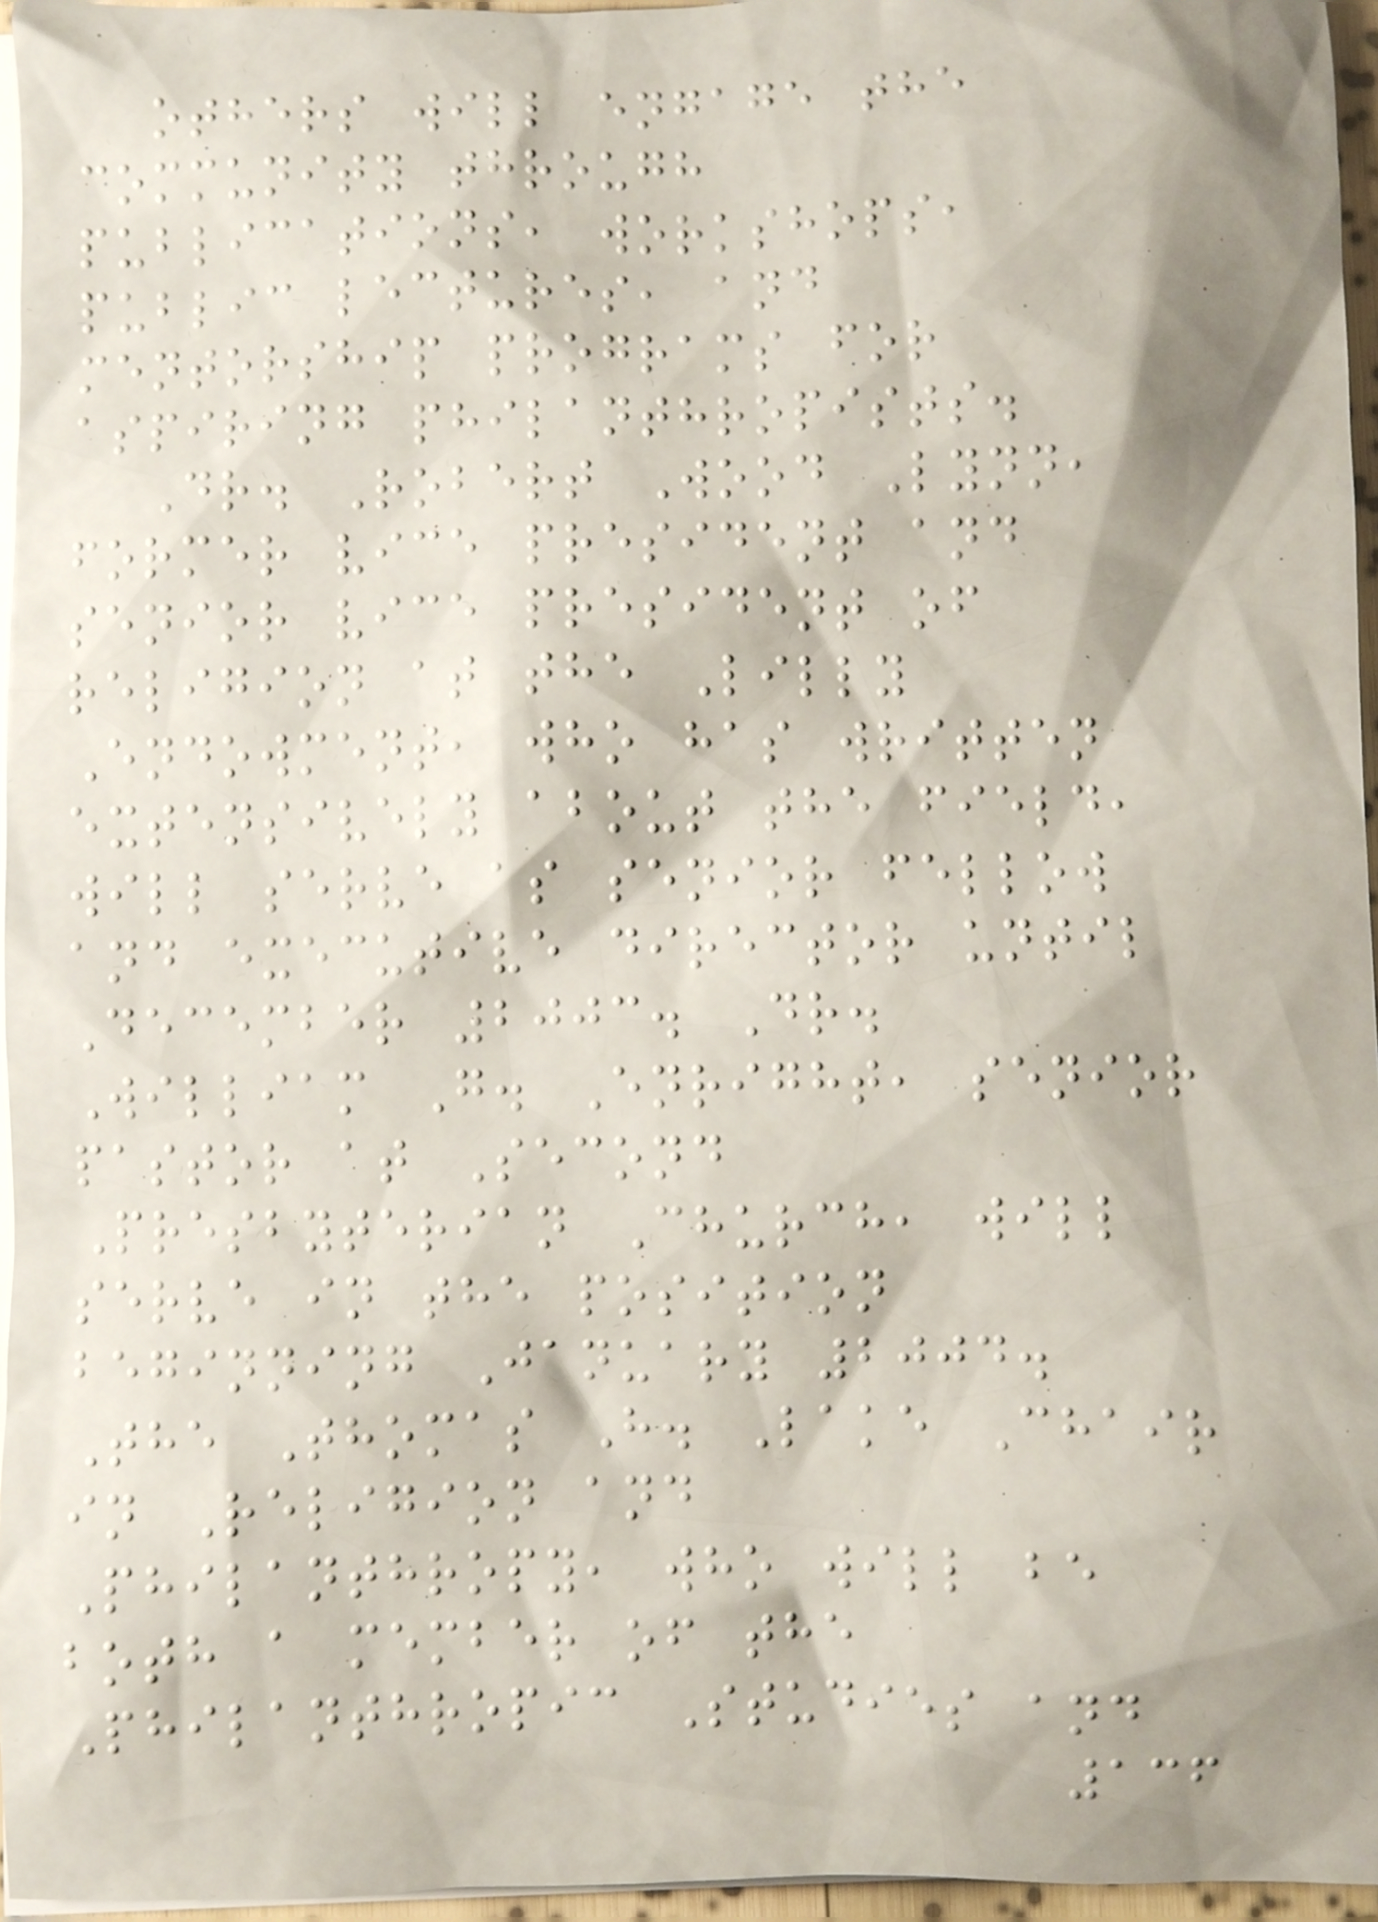others will engage the
community through
publications, workshops,
public lectures, and
mentorship programs for
aspiring philanthropists.
Dr. Robert Wood Lynn,
former vice president and
senior vice president of
religion at the Lilly
Endowment, who has written
extensively about the field,
will serve as senior fellow
and executive director until
December 2003. Dr.
William G. Enright, senior
pastor at Second
Presbyterian Church, will
serve in the position
beginning January 2004.
The Thomas H. Lake Chair
in Religion and
Philanthropy, who will be
both a member of the
Philanthropic Studies and
136
